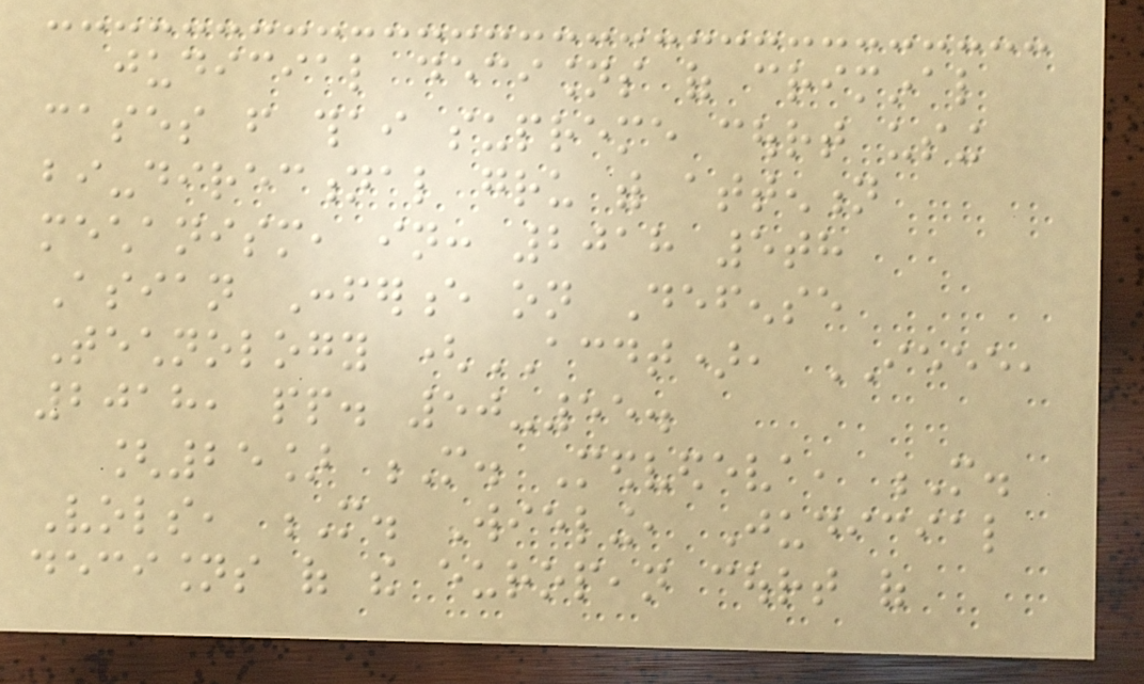judicial decisions of criminal
cases from thai supreme court using
bi-directional gru with attention
mechanism, in: 2018 5th
Asian Conference on Defense
Technology (ACDT), IEEE,
2018, pp. 50-55.
[25] M. Medvedeva, M.
Vols, M. Wieling, Judicial
decisions of the european court of
